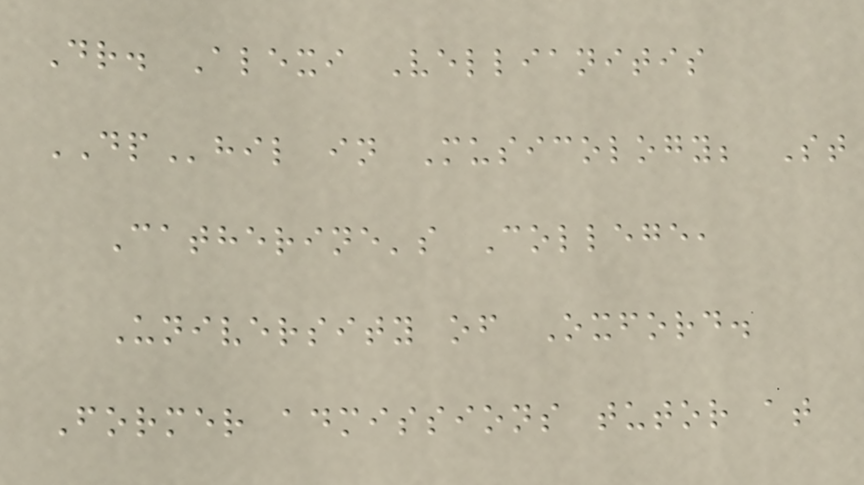Dr. Alexi Vellianitis
DPhil in Musicology; St
Catherine's College,
University of Oxford.
Former admissions tutor at
